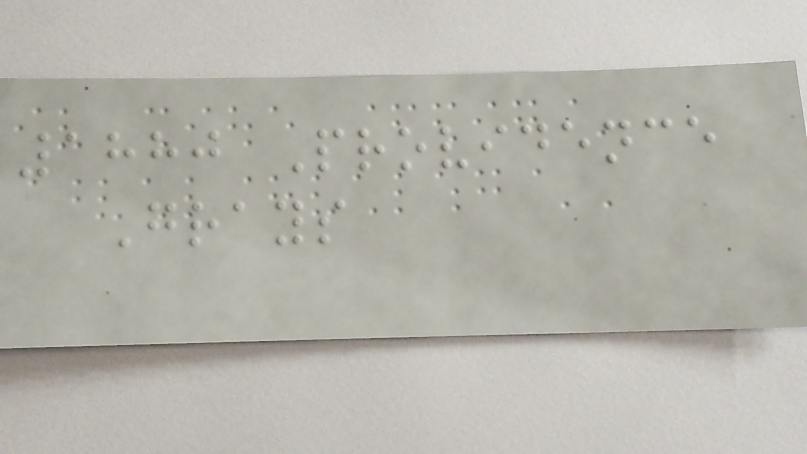1880 Providence
Grays
